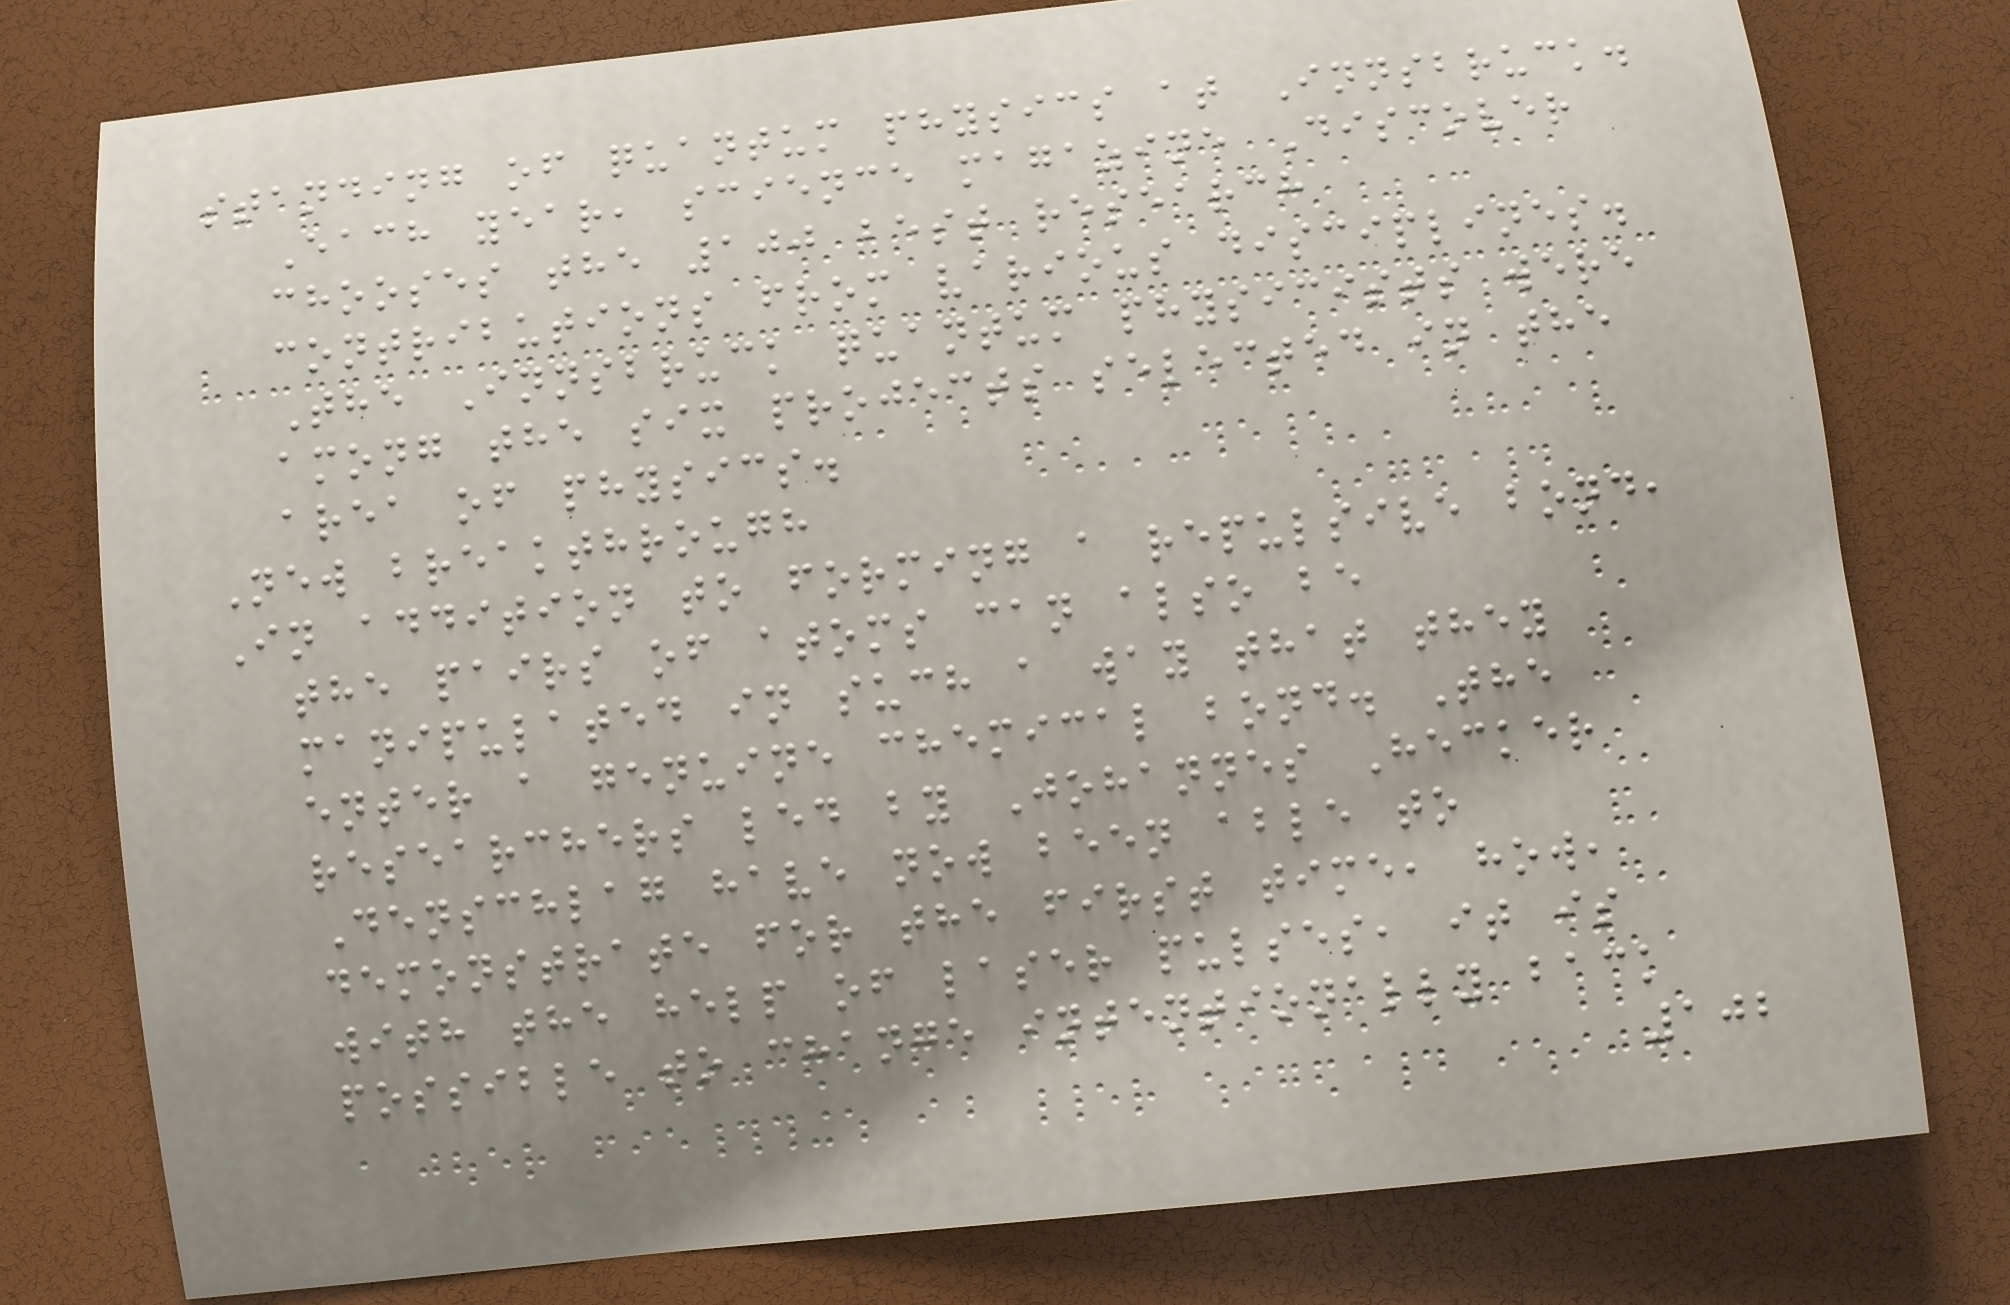standing of quantum physics at Innsbruck.
Each year, science magazine Discover
chooses the 100 best research
contributions from various disciplines.
The Innsbruck quantum physicists were
among the six projects selected in the
area of physics.
New breakthrough
In addition to forming a repulsive bond,
the pairs of atoms can also be
manipulated in such a way that they
enter a genuine chemical bond. The
researchers led by Johannes Hecker
Denschlag have now been able to
demonstrate for the first time, how,
with the help of laser pulses, it is
possible to change intentionally back
102
